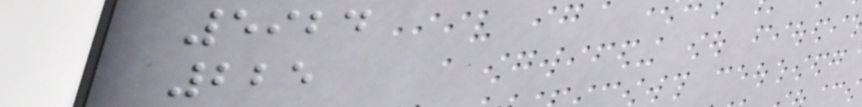5924
225
